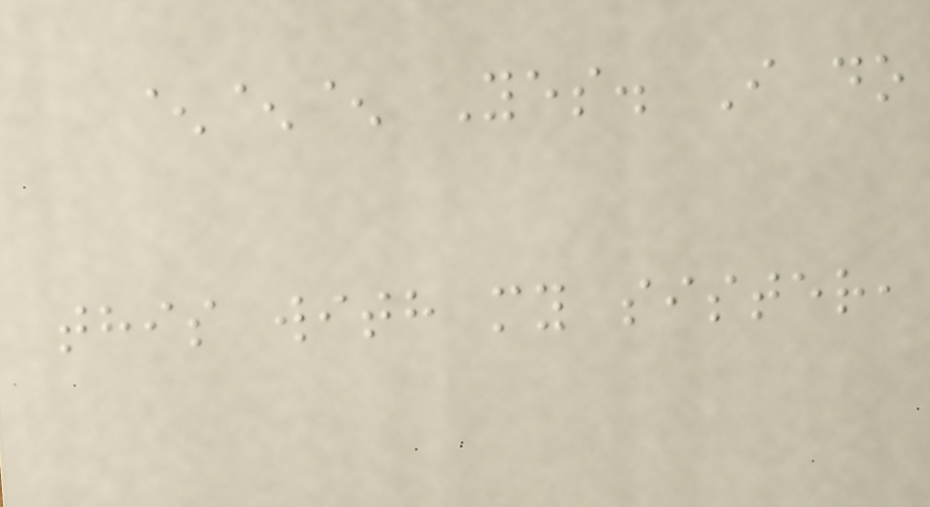^^^ Yes. I do
this with my sister,
